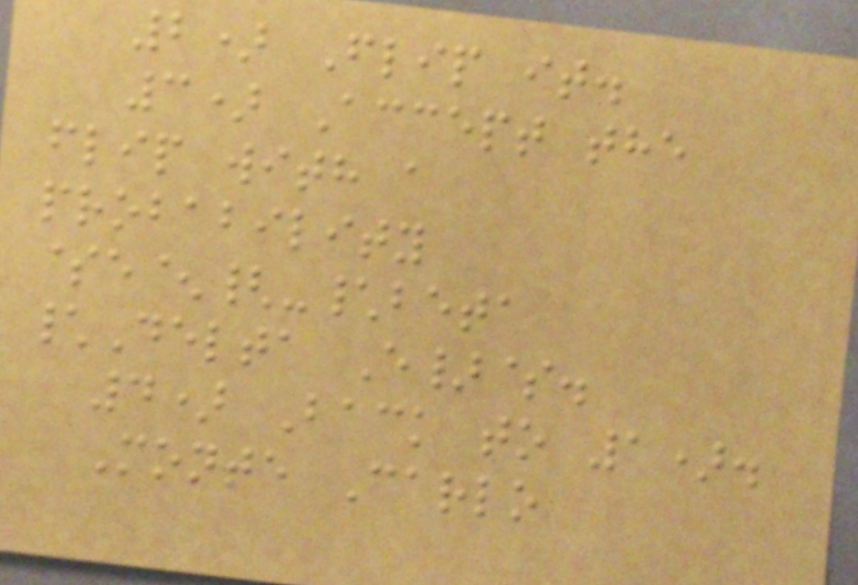2) Flip it.
3) Accept the
flip with a
probability
$e^{-\beta
\Delta E}$.
4) Back to 1).
Monte Carlo
